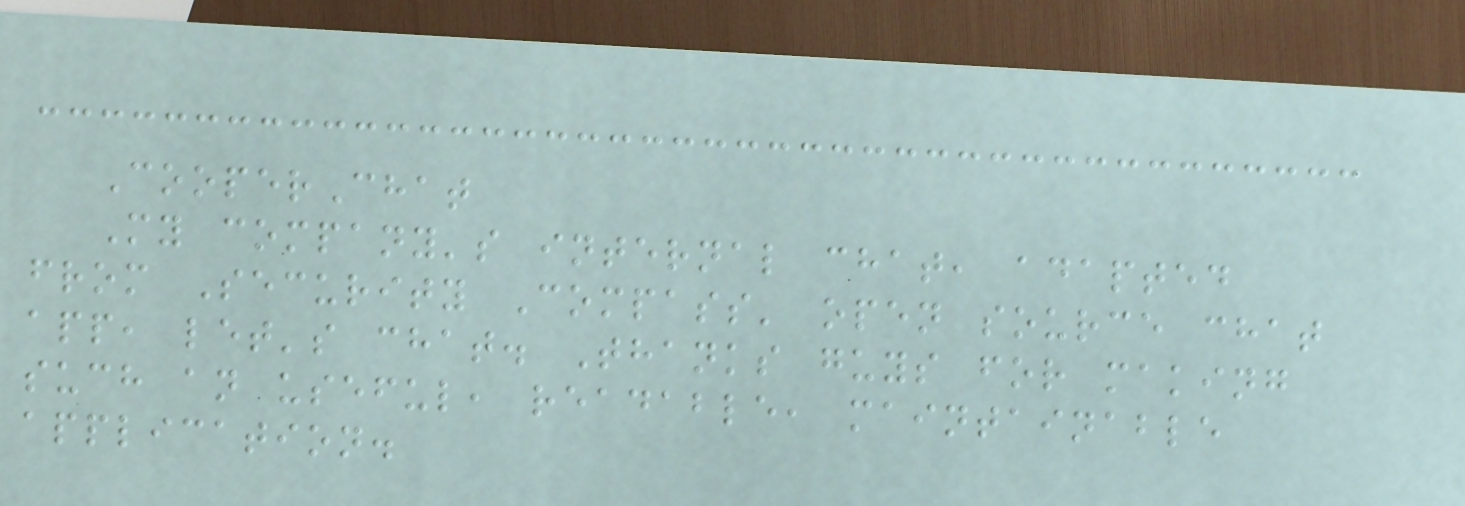CooperChat
My company's internal chat, adapted
from Security Compass' open source chat
app, let's chat. Thanks guys for making
such an useful, readable, maintainable
application.
